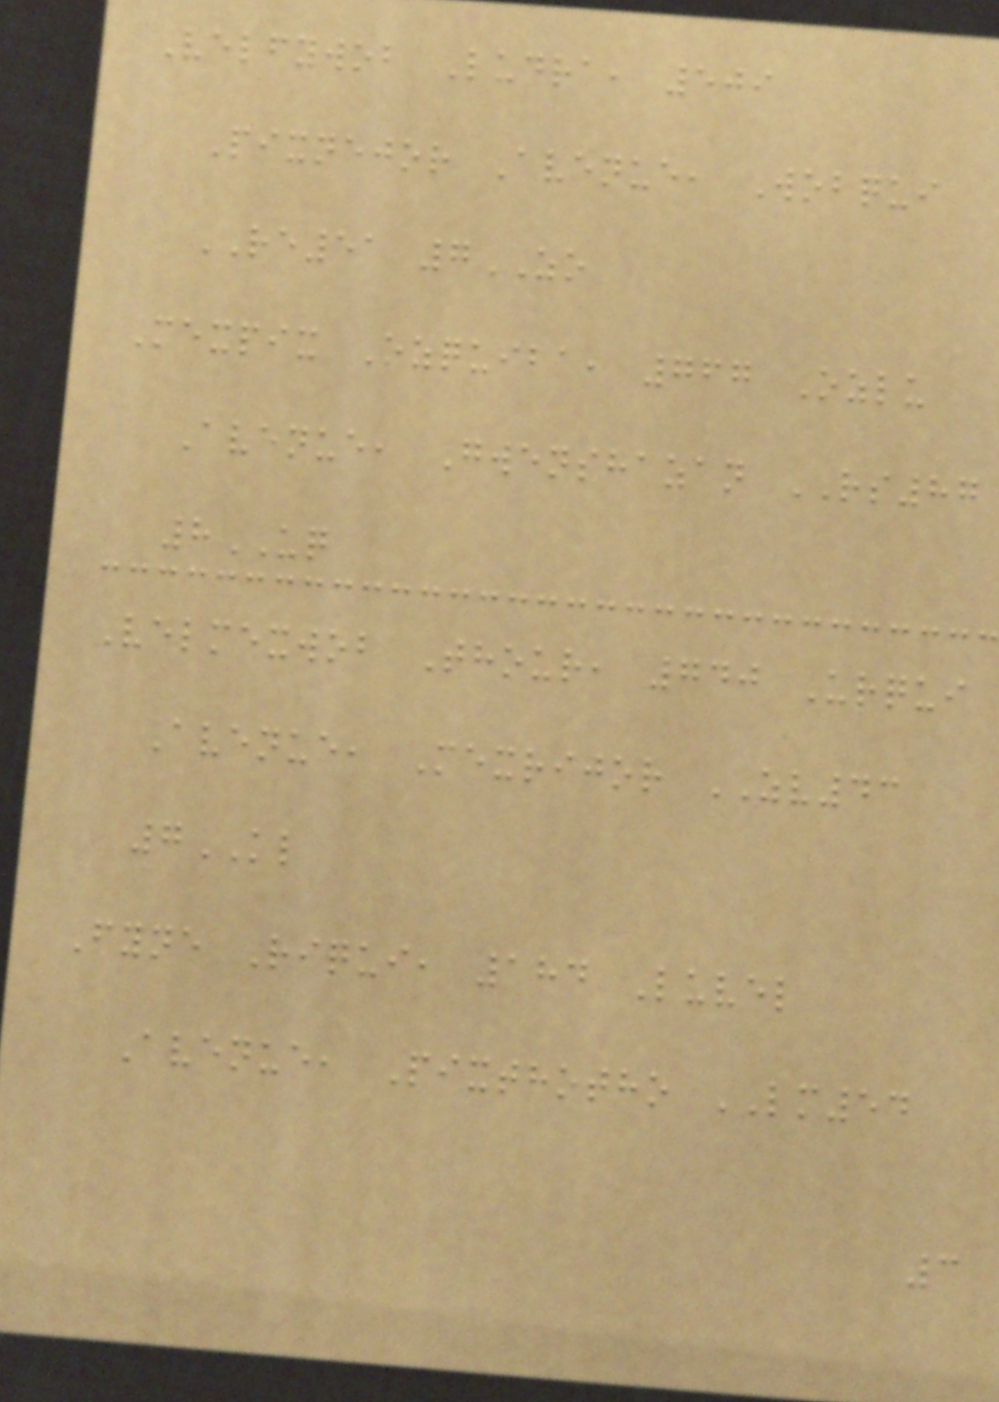Velfywob Ludra, 509
Pixnejor Avenue, Wobqui
RE51 7ZO
Mexpix Ozquiba, 767 Ozlu
Avenue, Gwenshazan RS87
8UQ
Velmexwob Thour, 740 Urqui
Avenue, Mexrijor ZV43
7KL
Fyne Riqui, 184 Luvel
Avenue, Pixthotho LM54
3
